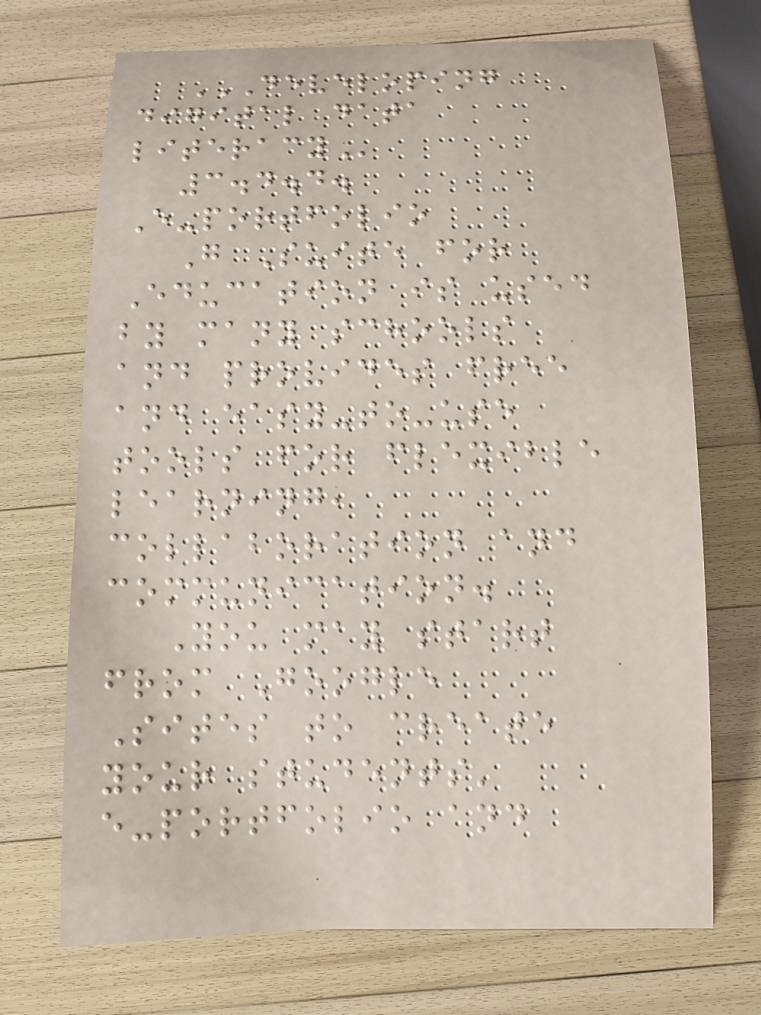DEVELOPING
DIGITAL DATA
LITERACY
3.4.4.
E-portfolio
G Suite for
Education is used
by many schools
and provides free
and easy-to-use
tools for flexible
learning,
collaboration and
communication.
You may start
from Google
Sites to create
your students'
e-portfolio and
